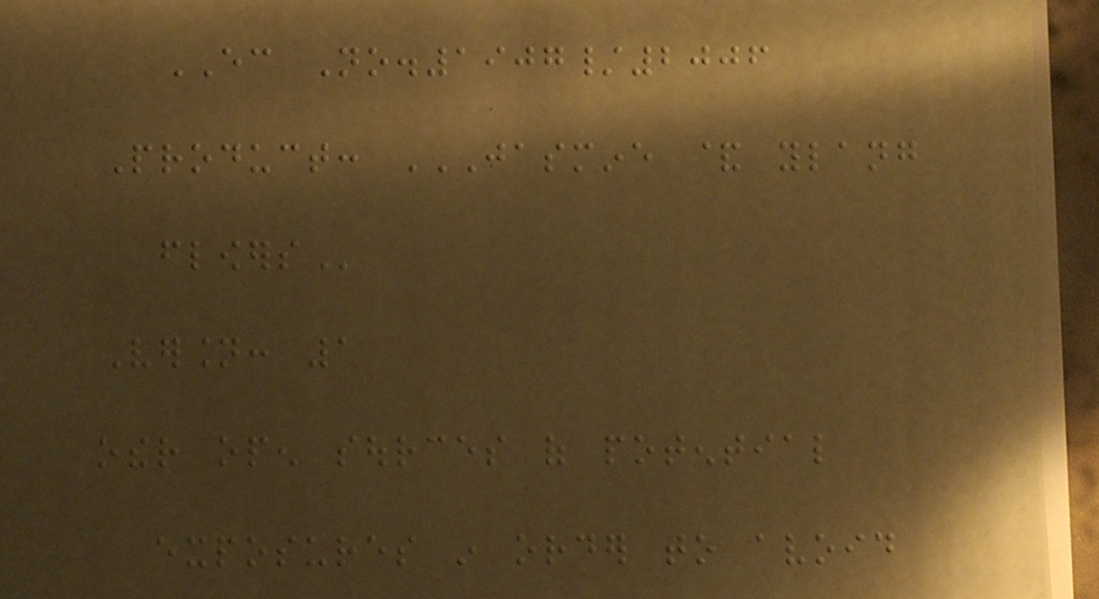EC No.1907/2006
Product: JASMINE & YLANG
FLOWERS
Version: 1
other open sources of potential
exposures in order to avoid
